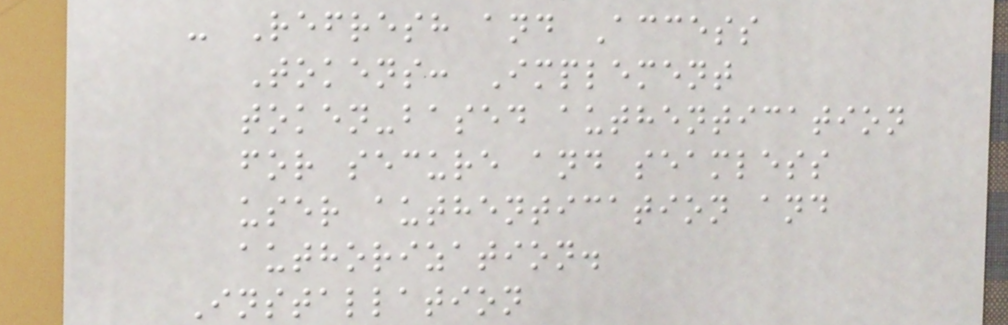- Refresh and Access
Tokens: Implement
token-based authentication
for secure and seamless
user authentication and
authorization.
Installation
